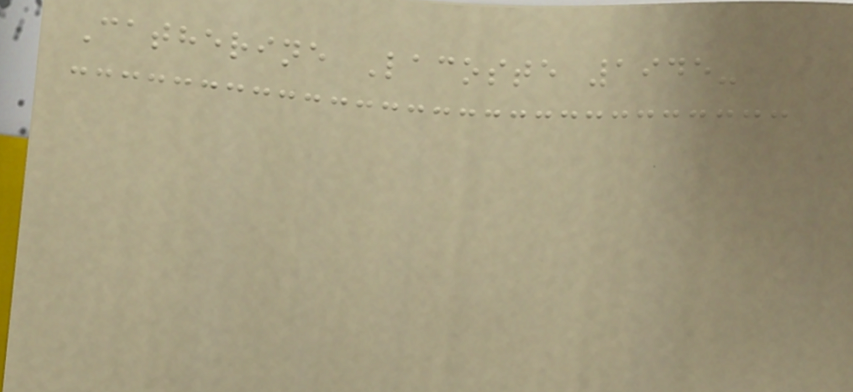Catherine Lacoste 1945-
